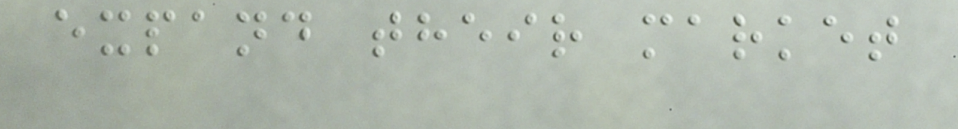expand their market
